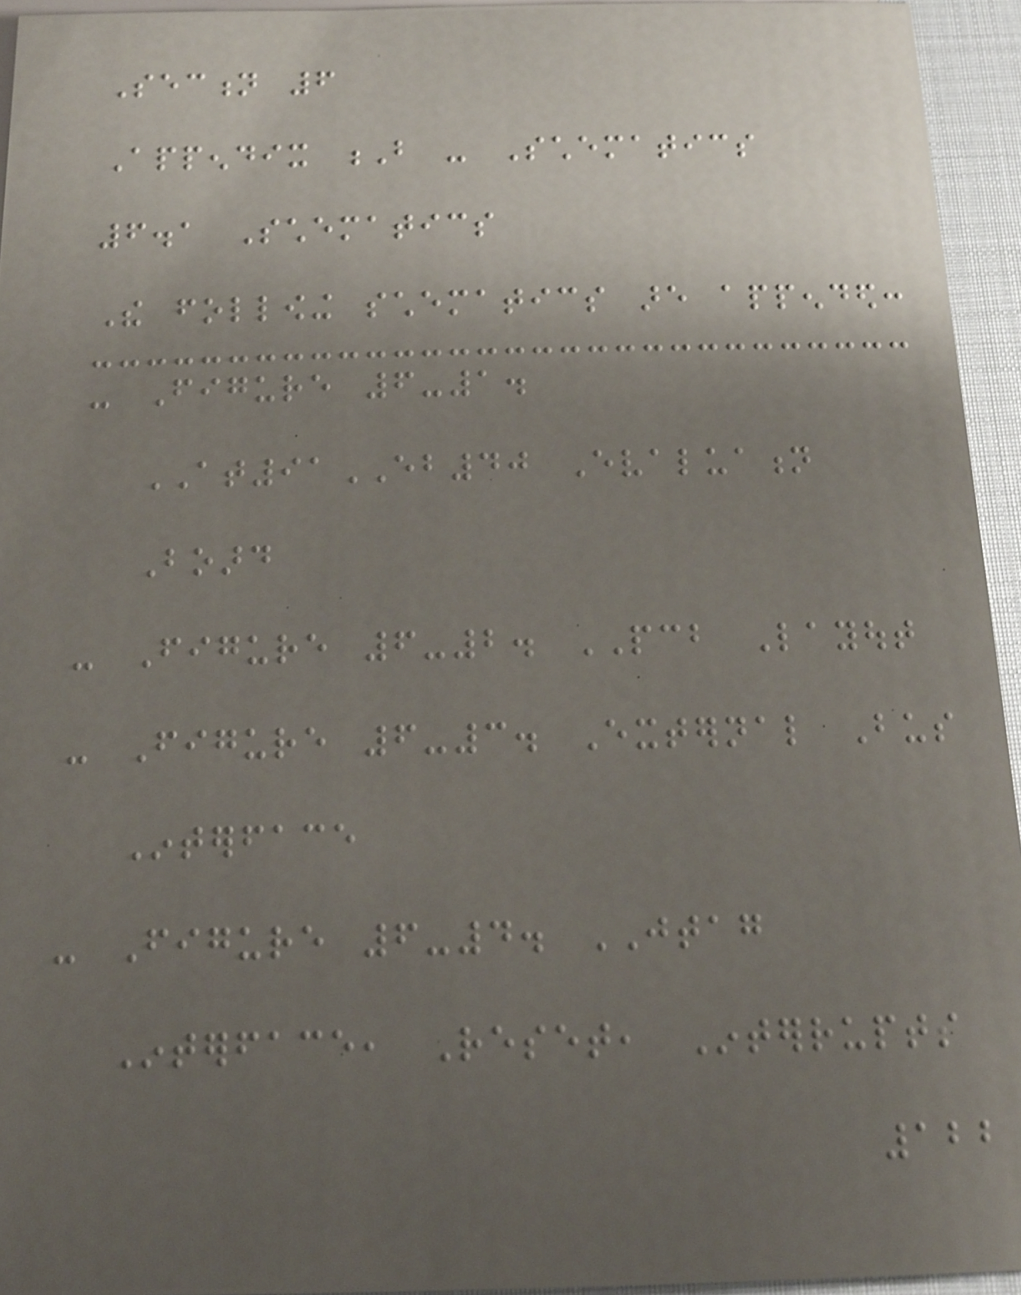Section 6
Appendix B - Schematics
6.1 Schematics
The following schematics are appended:
- Figure 6-1.
AT91EB40 Evaluation
Board
- Figure 6-2. PCB Layout
- Figure 6-3. External Bus
Interface
- Figure 6-4. JTAG
Interface, Reset, Interrupts
122
